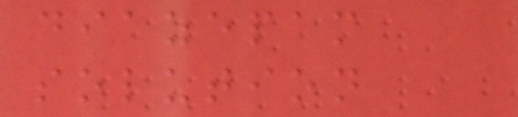diazepam
solution
